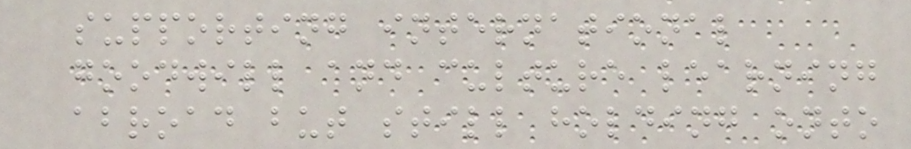supporting international
goodwill and culture learning
abroad but still holding onto
